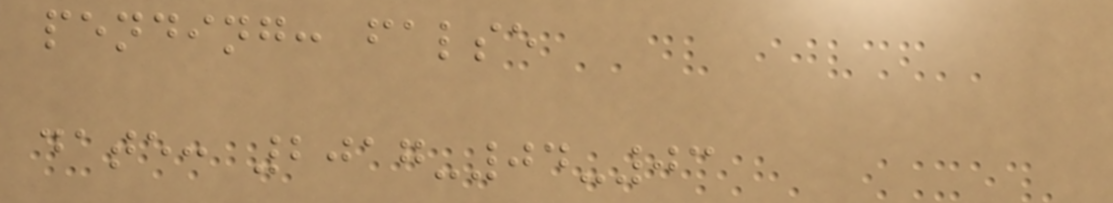pending: false
date: 2017-04-03
